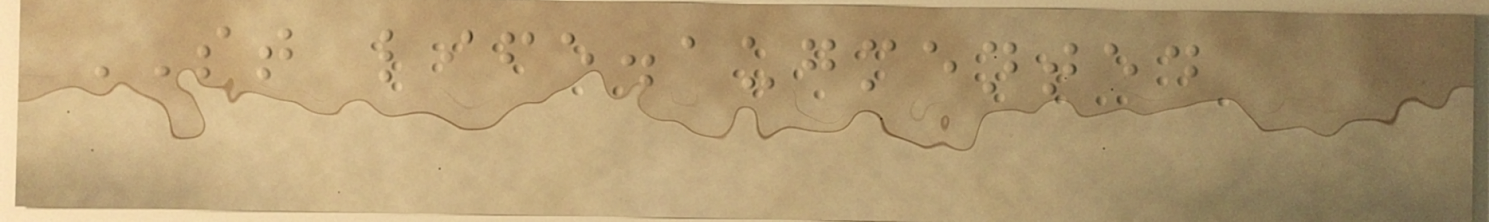ST life.augmented
